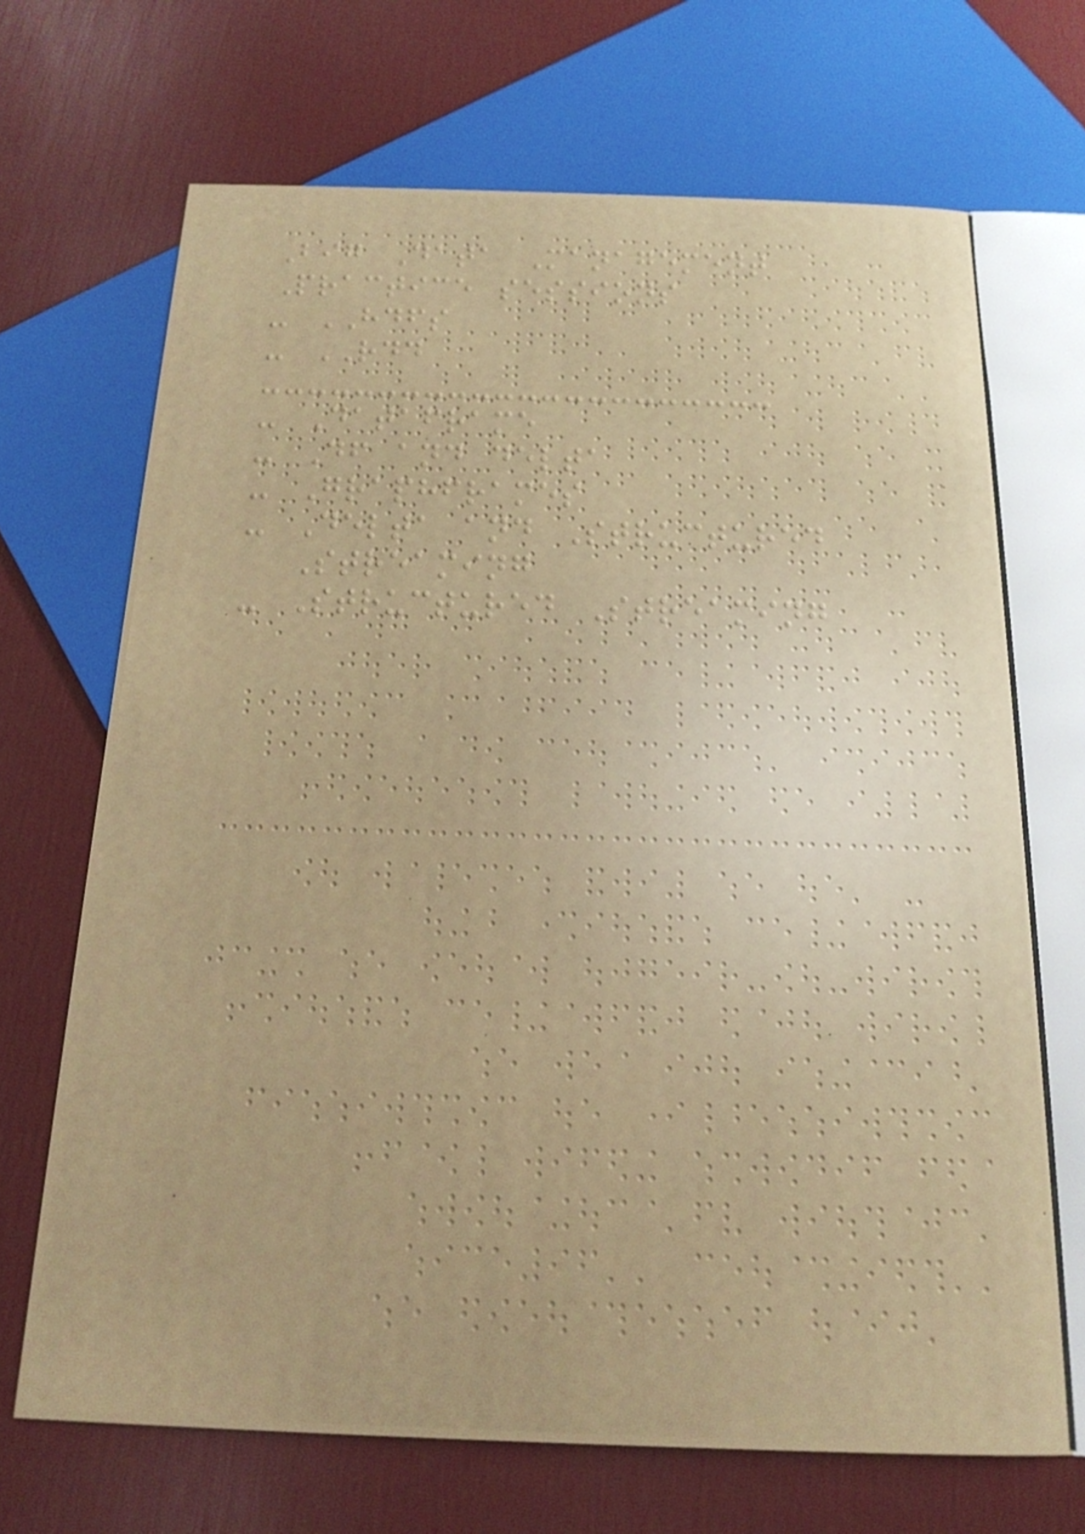Big Data Management
Practice sessions
- HDFS
- RDD
- Dataframe
- Df and delta
- Graphframes
- Delta and Structured
Streaming
- Structured Streaming
